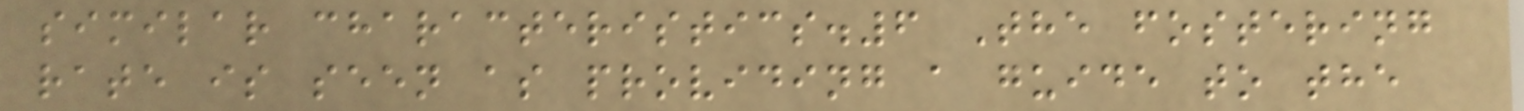similar characteristics.6 The fostering
rate is seen as providing a guide to the
